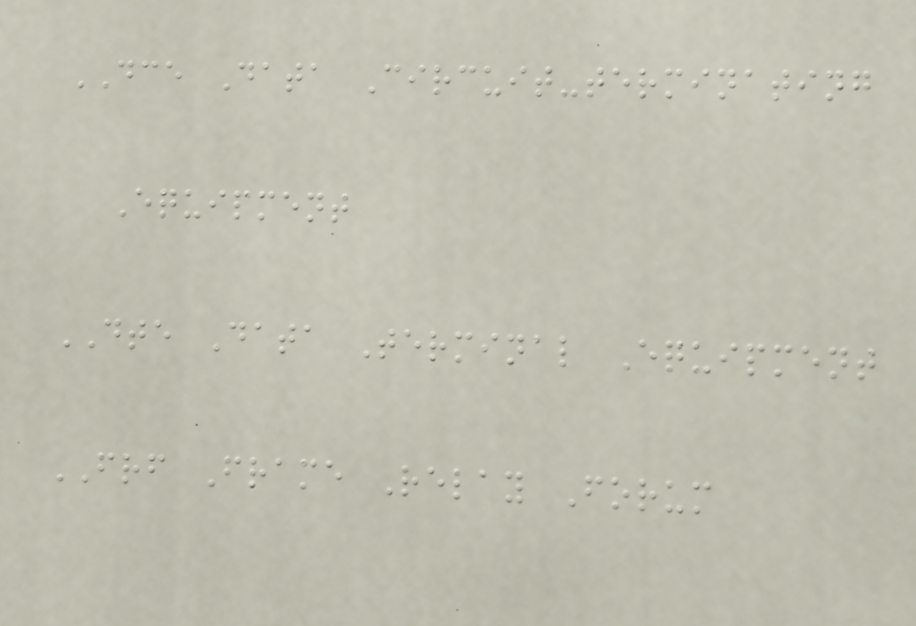DCE Data Circuit-terminating
Equipment
DTE Data Terminal Equipment
FRF Frame Relay Forum
